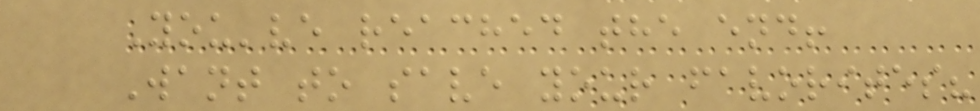You've reached the end!
Want to save your favorites?
